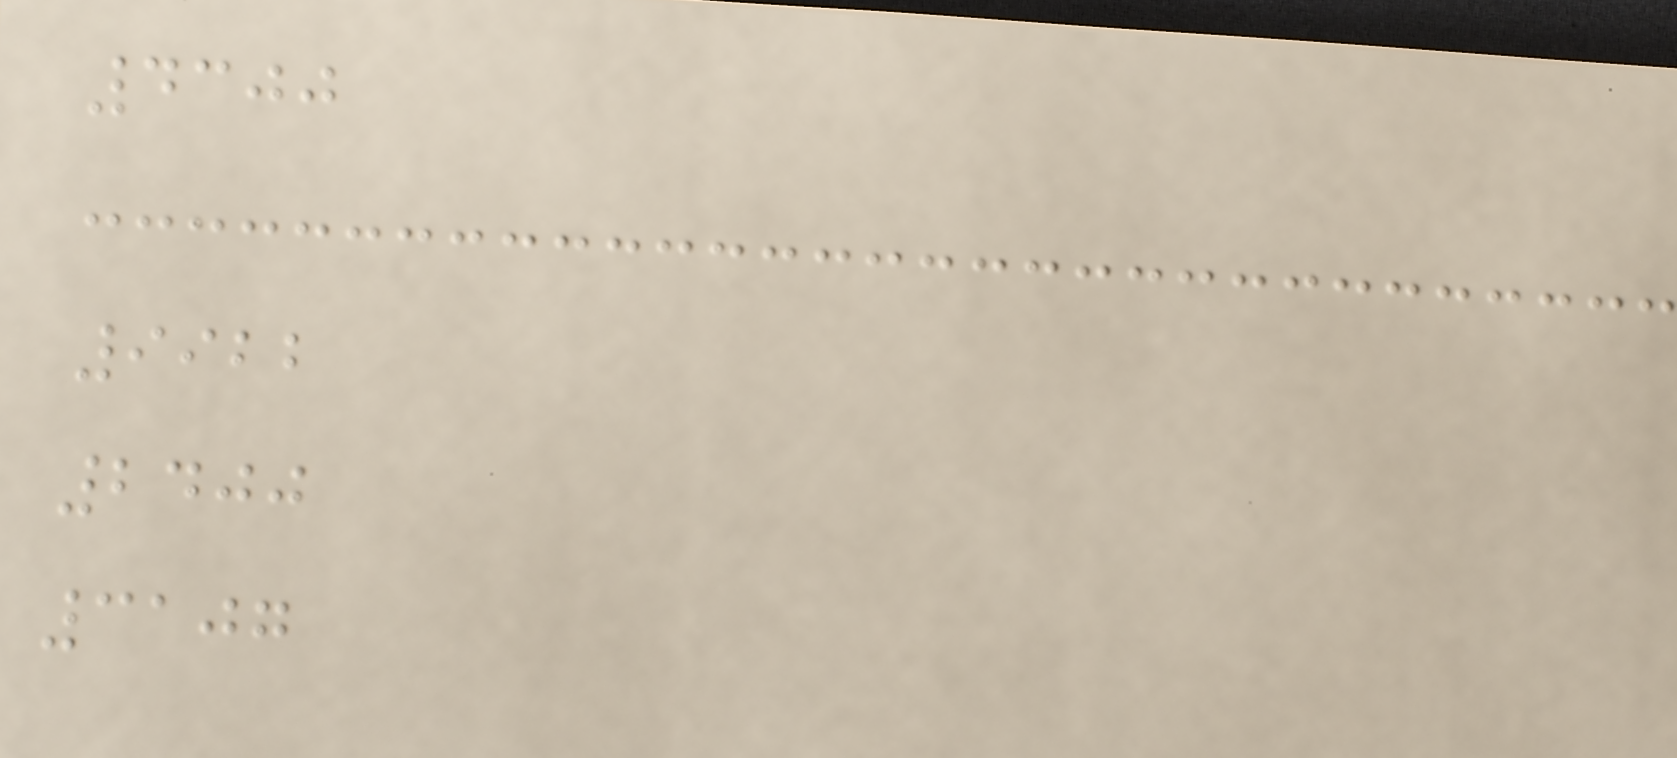4300
9922
2400
3107
